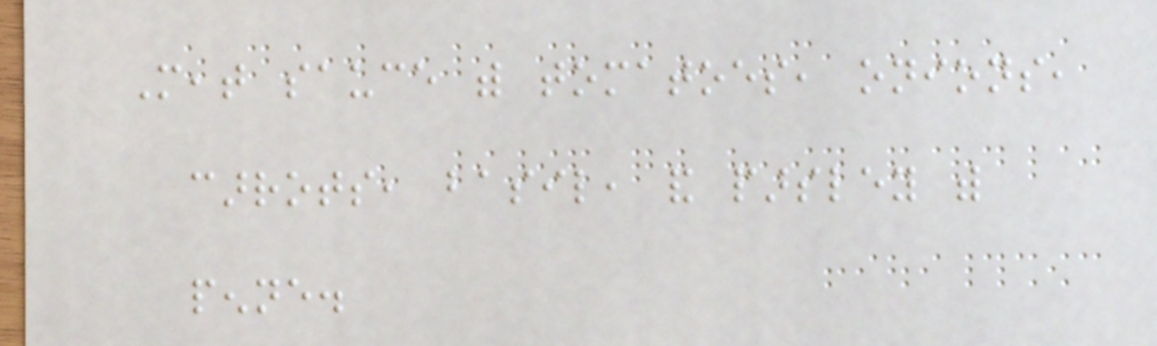Meat sauce with tomatoes, onions,
carrots, basil, and parsley with
penne.
